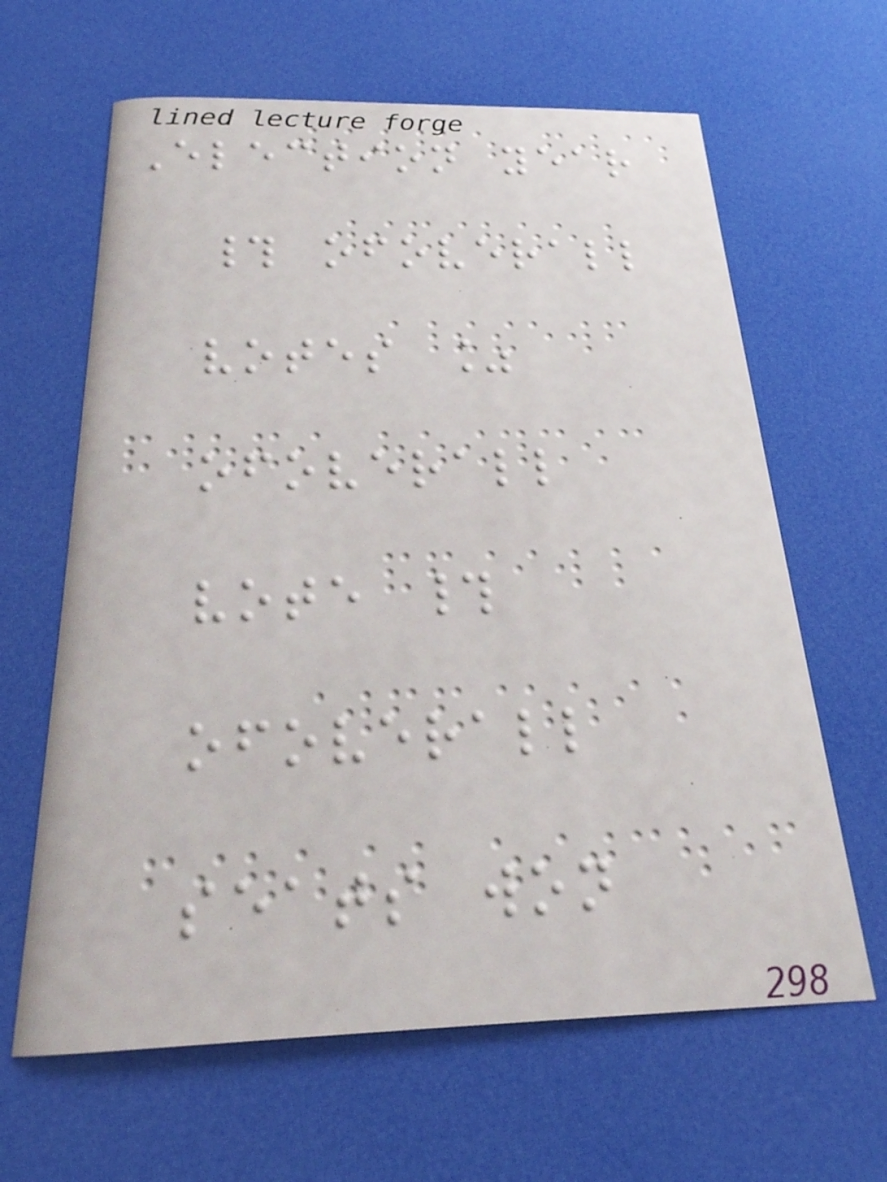Election year
# ofoverall
votes %
ofoverall
vote #
ofoverall
seats won
